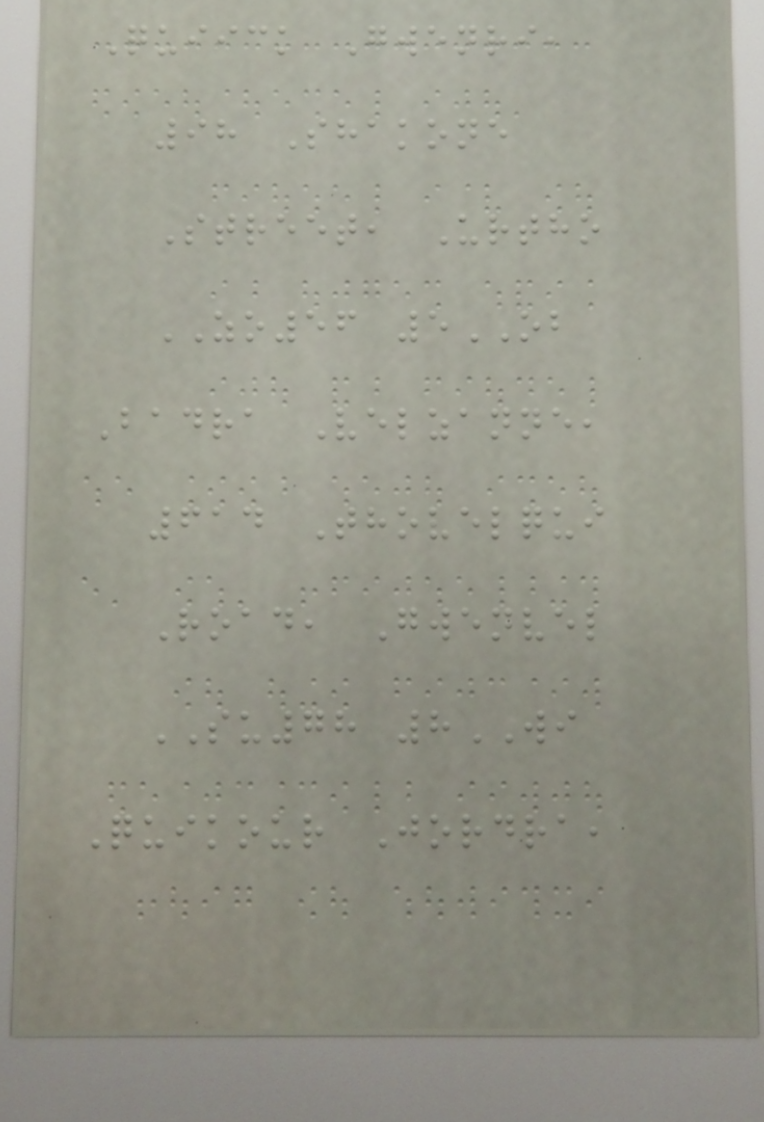Quiick Gwenri,
98 Shakone
Street, Urtho
ZO56 5OB
Badra Velzanne,
614 Thovelqui
Road, Gwenvel
SU78 8WI
Quikour Jordra,
